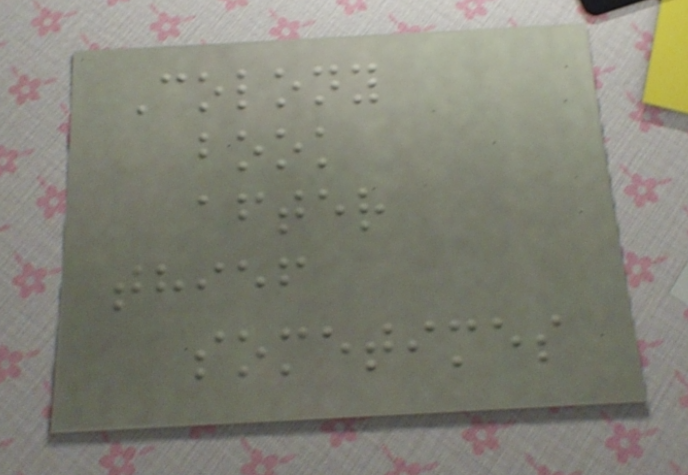Colony
book
after
thief
sometimes
